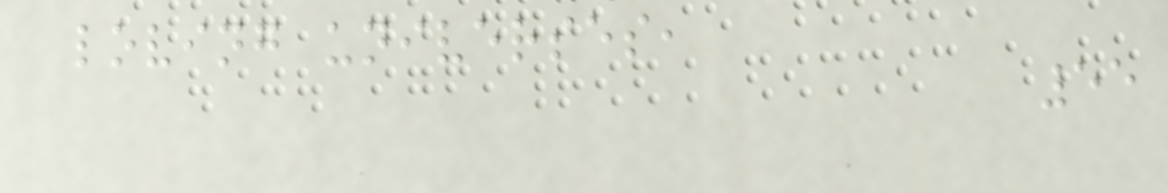loving universes,
55
